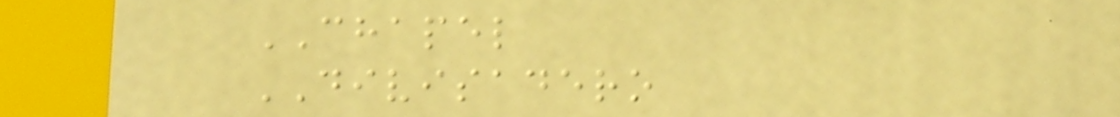CHAPEL
DIVISADERO
